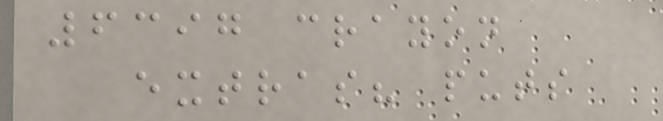6397 crayon
extras? puts
